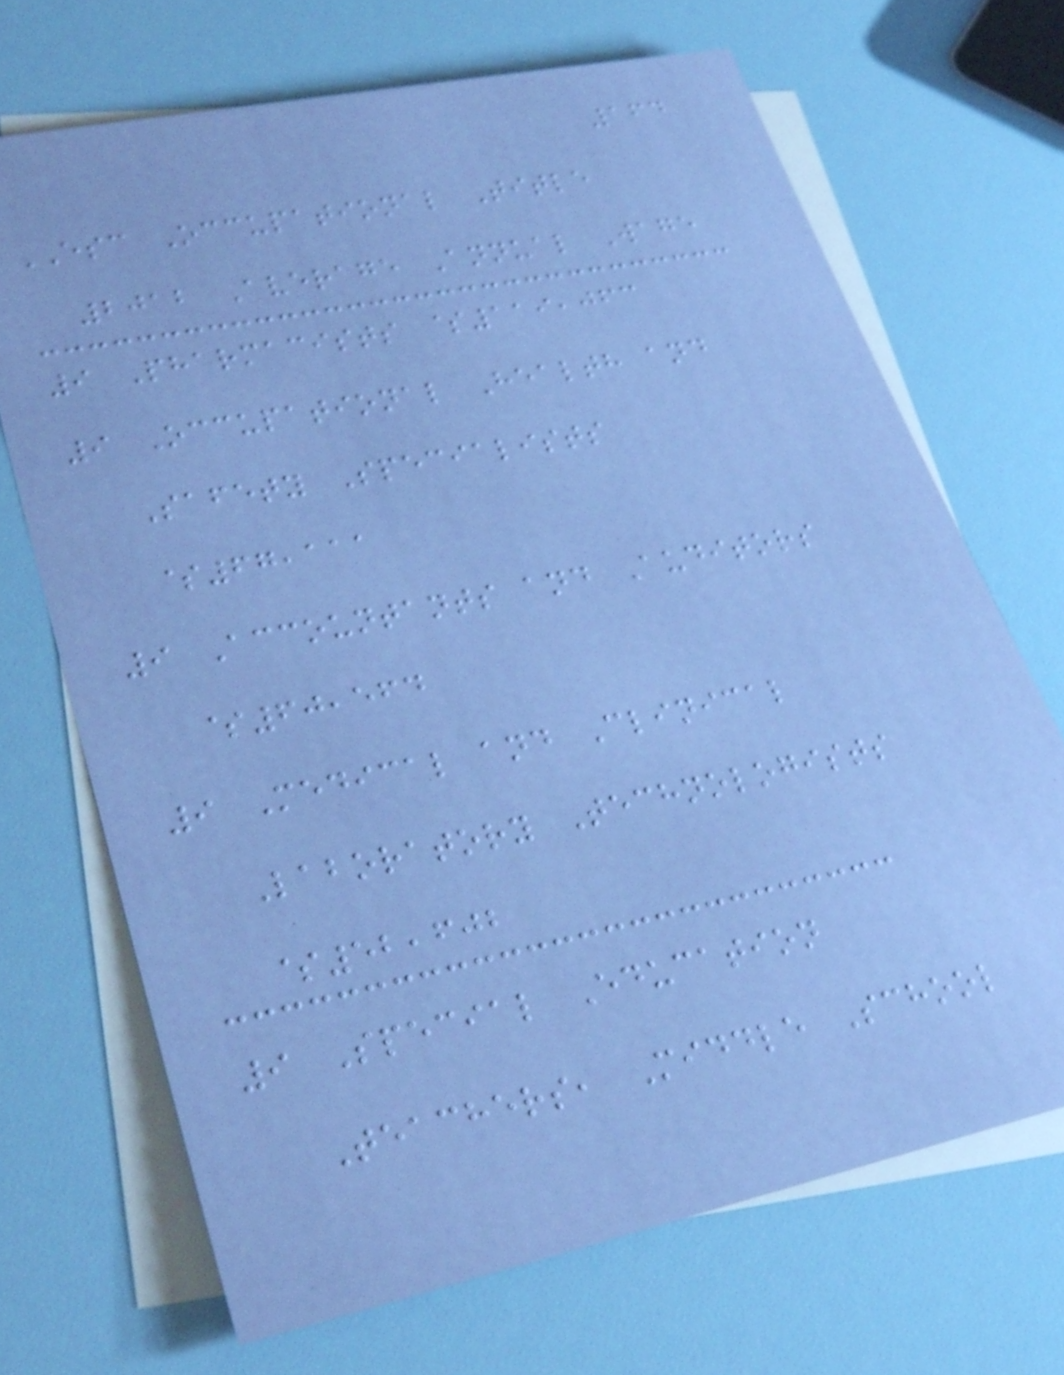164
ESC Occupational Title
2012 Average Annual Wage
9 Pharmacists $119,063
9 Occupational Health and
Safety Specialists
$67,111
9 Accountants and Auditors
$60,564
9 Medical and Clinical
Laboratory Technologists
$52,602
9 Special Education
Teachers, Middle School
